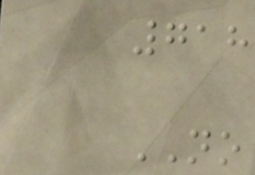718
NO
